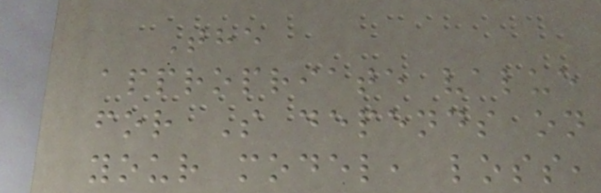The
appropriate value
for S depends on
your model, loss,
